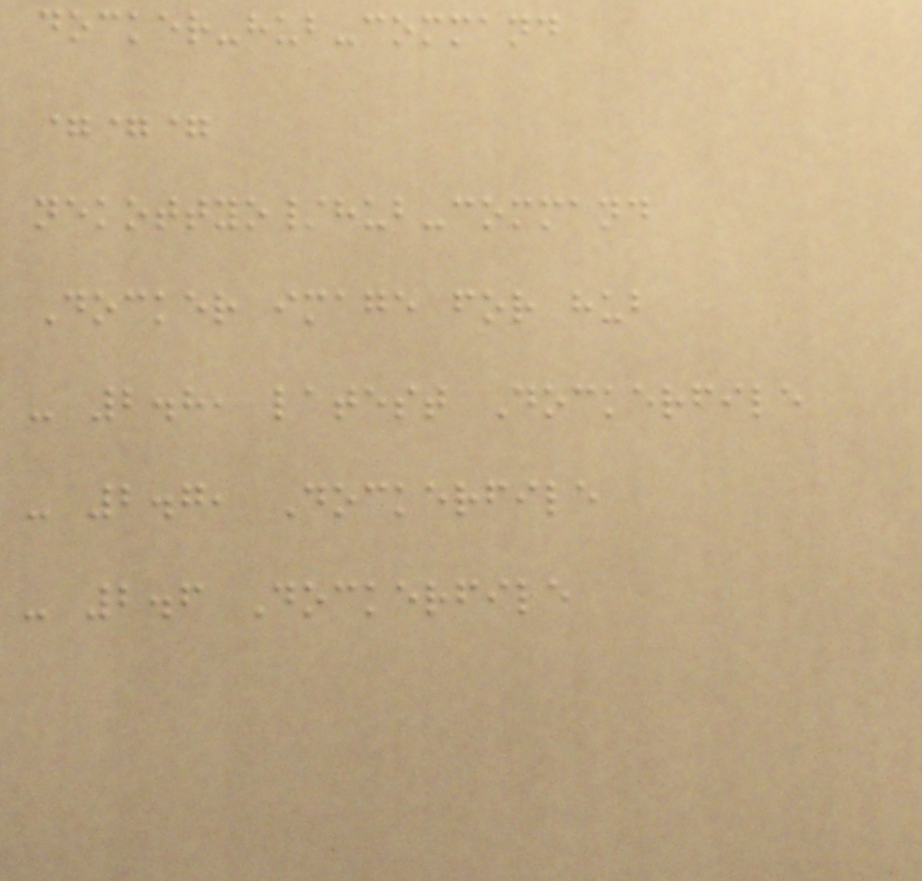docker-hub-command
===
nekottyo/hub-command
Docker image for hub
- 2.8, latest Dockerfile
- 2.7, Dockerfile
- 2.6 Dockerfile
